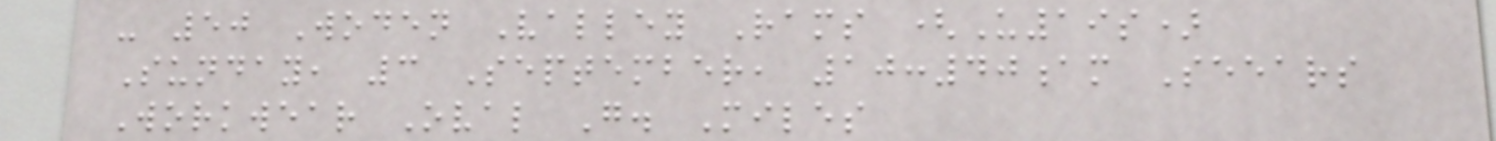- 50 Woden Valley Rams (U19s)
Sunday, 3 September, 10:40am Seears
Workwear Oval G. Miles
